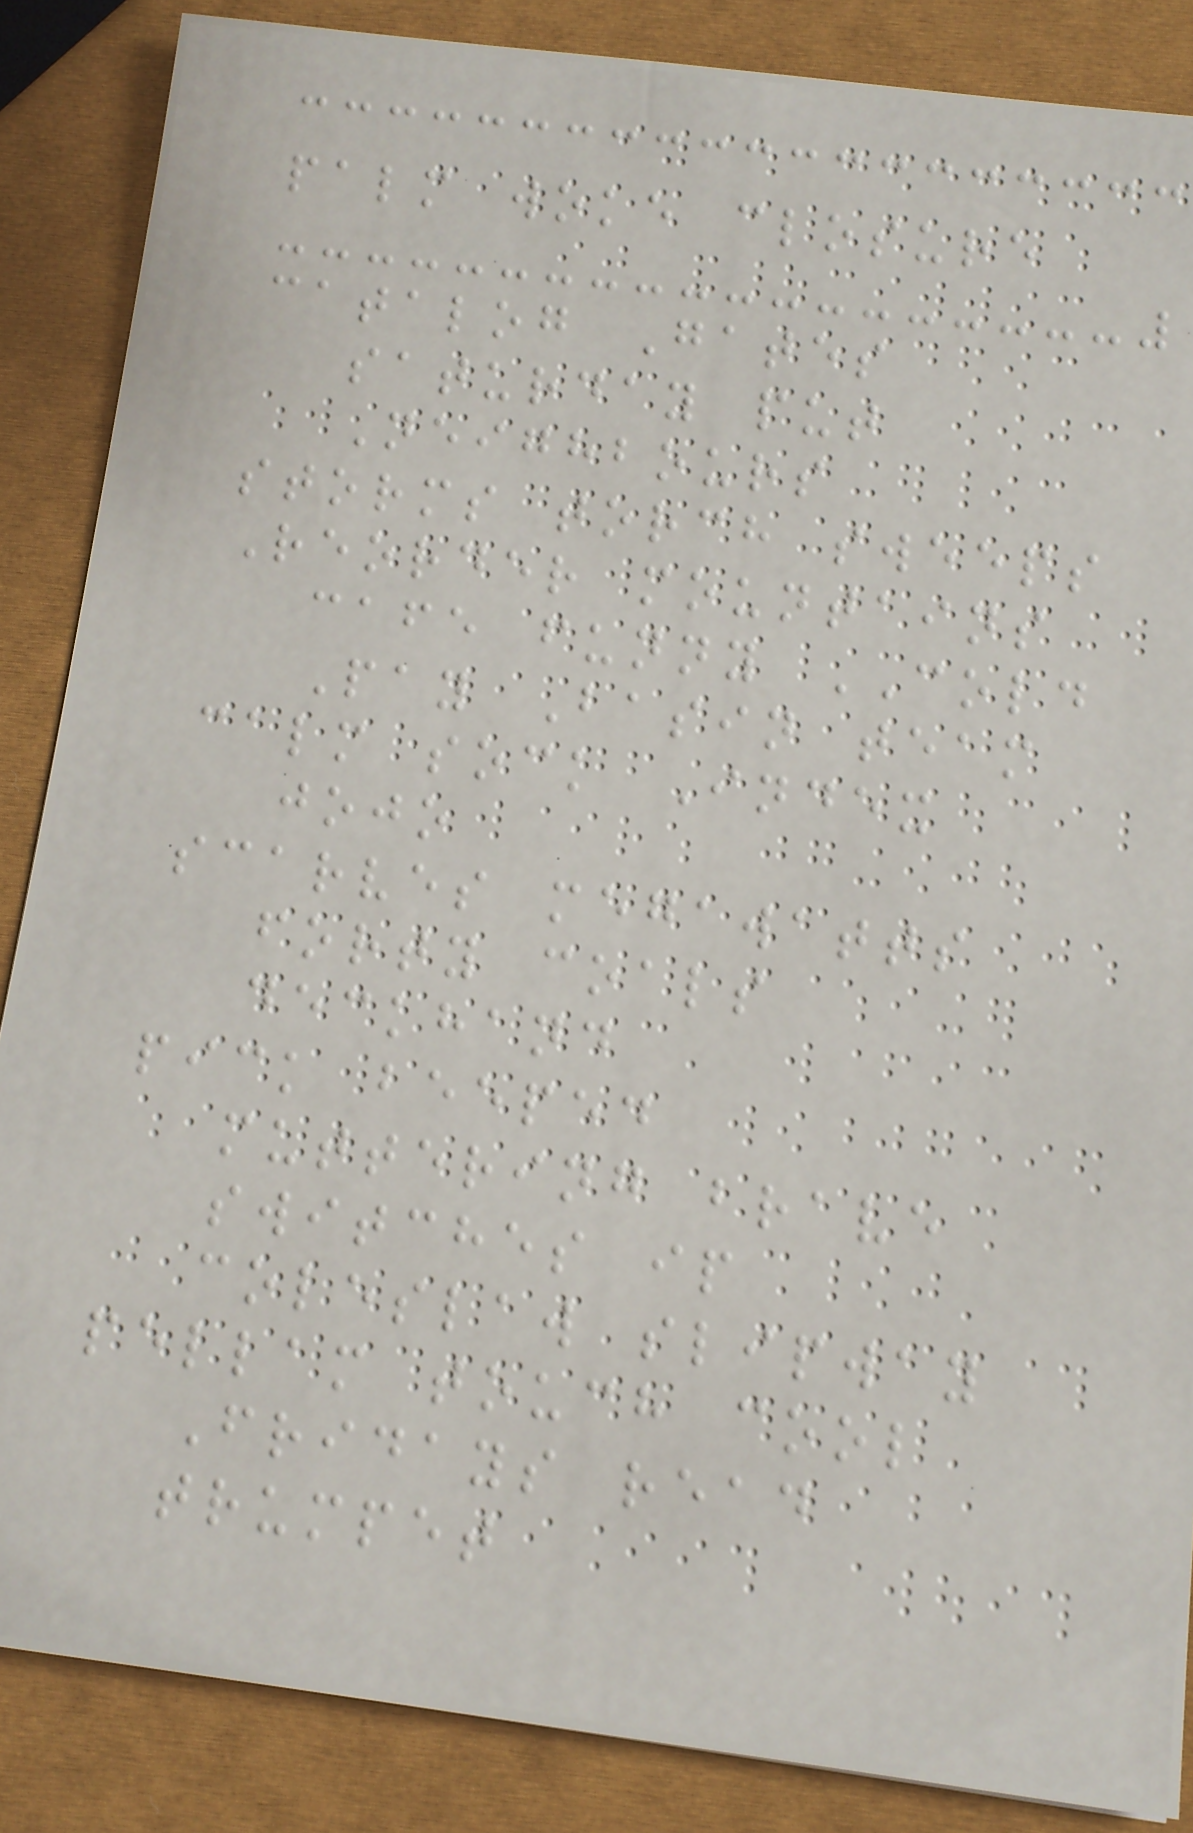palm woke closure
catalog Gates
saturday put
Neighbours
storms torch sweeps
Reorder mountains
cafe funny COLD
Pay Basin team
calm sock Index
jojo
scarves megawatts
forty coals
deckhand
pick beeped
muttering brave
switches ip
coleslaw slipway
pellam touch cool
Fridays read
trumpet
